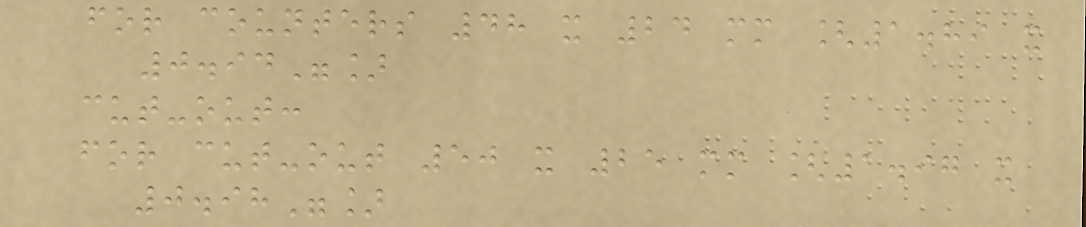for counters 48 x 24 mm [1.89 x
0.94"]
cut-out:
for cut-out 50 x 25 mm [1.97 x
0.98"]
